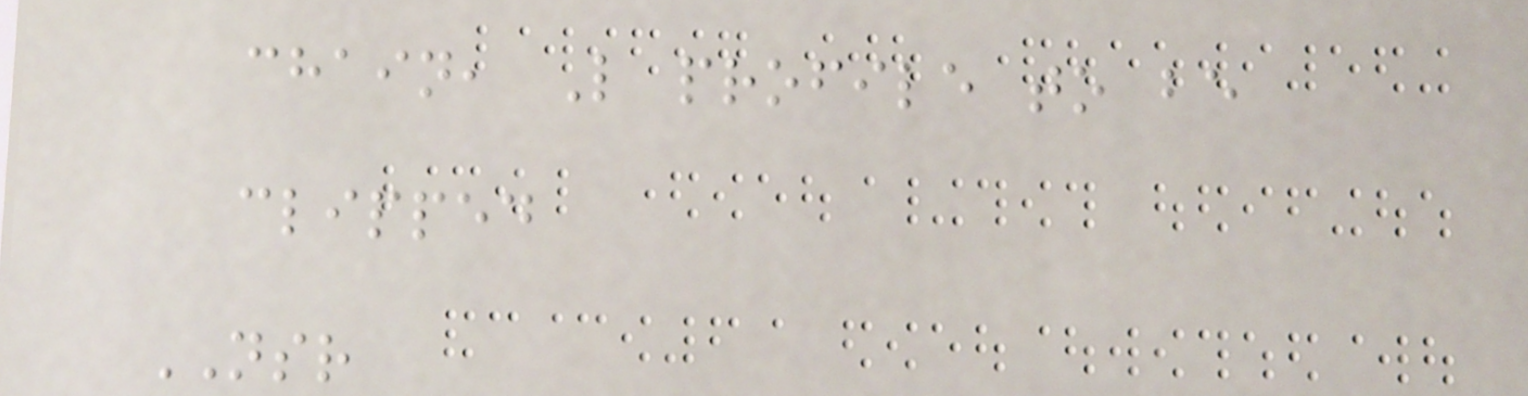chain, L profile to be
clipped
NSR
